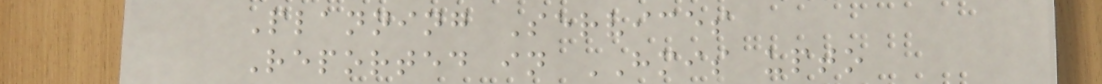Planning Services
Reported in HMIS upto
